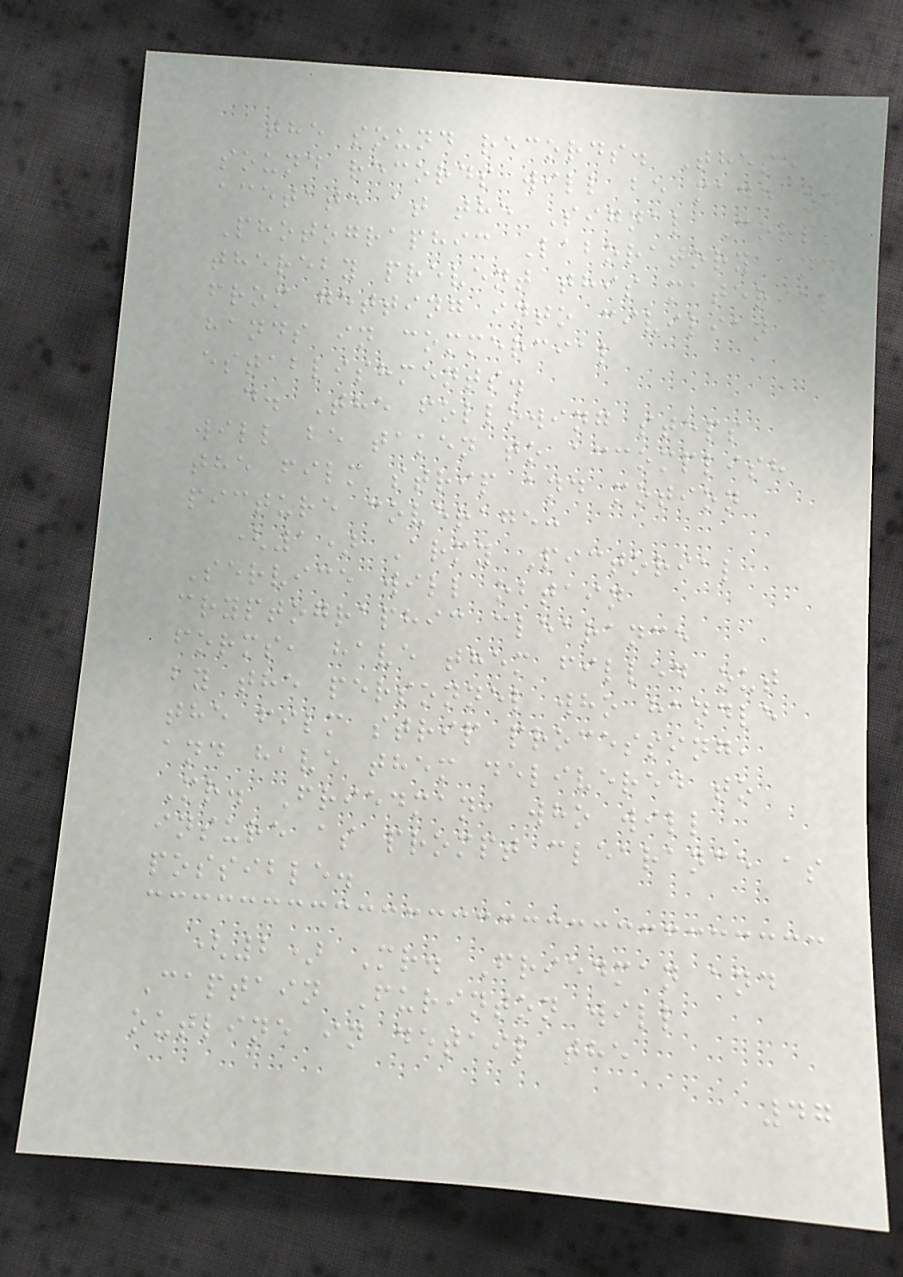the sound records. These
sound records will be made on
acetate at the Signal Corps
Photographic Laboratory and
thereby prevent this material
from getting into civilian
hands in commercial
establishments.
d. The following steps
will be taken to accomplish
the film strip and motion
picture coverage:
(1) Army Pictorial
Service will obtain
cryptographic clearance
forms, have them filled out
by the personnel who handle
the film strip processing,
and have them delivered to
Mr. Friedman, who will
insure as prompt clearance as
possible.
(2) Mr. Friedman and
Captain Furinton will
outline in detail the
47
